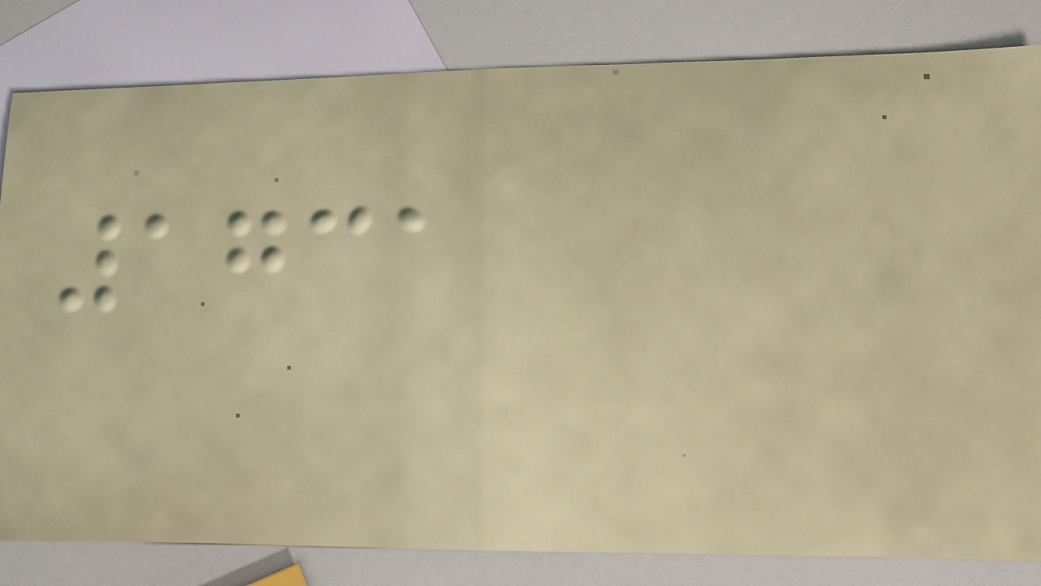1731
